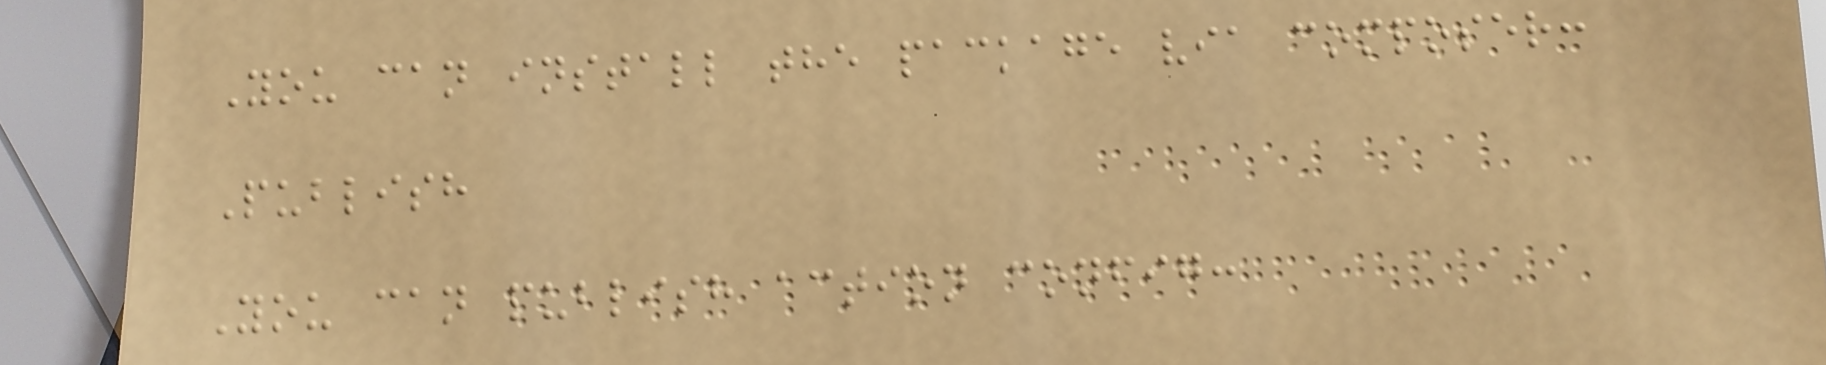You can install the package via composer:
Publish
You can publish action config:
